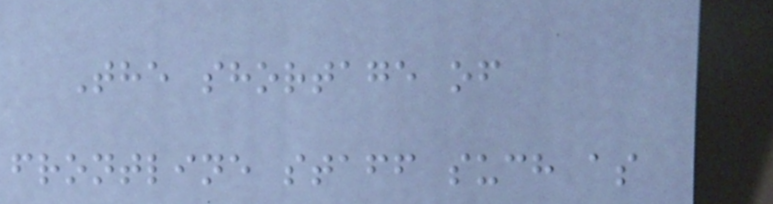The shortage of
frontline staff such as
